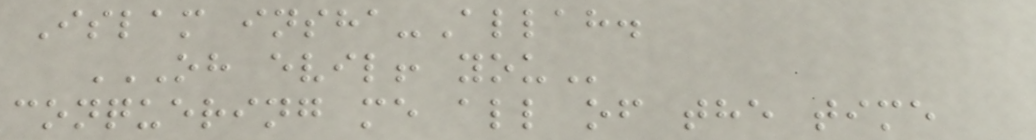Islam insha-Allah.
OH EVIL! YOU
conquering me all of the time
